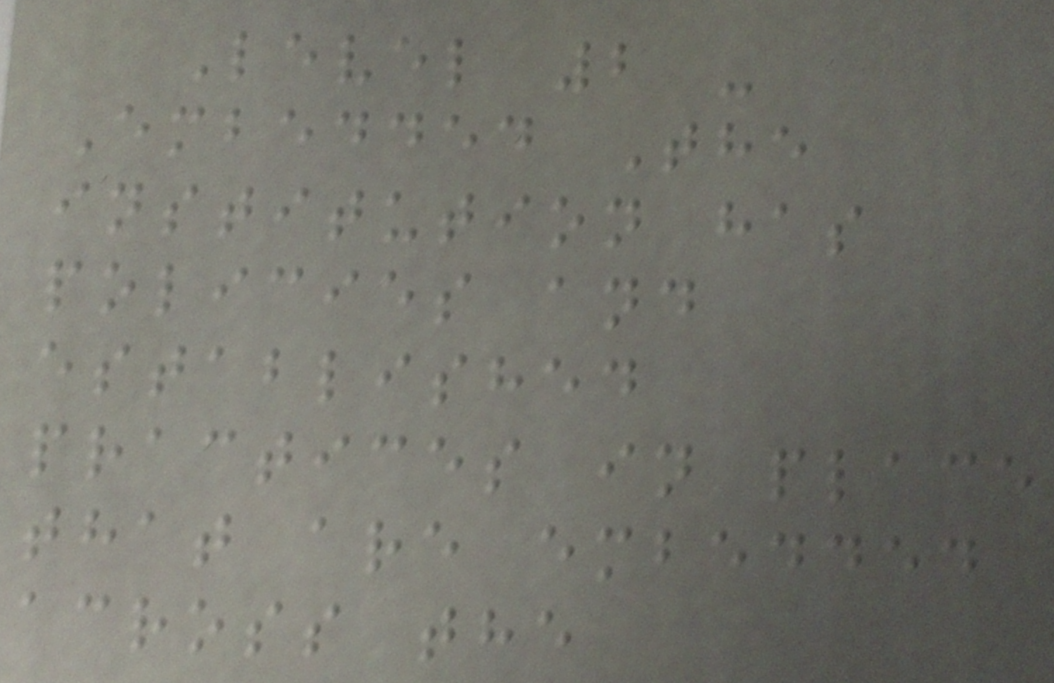Level 2 -
Embedded The
institution has
policies and
established
practices in place
that are embedded
across the
